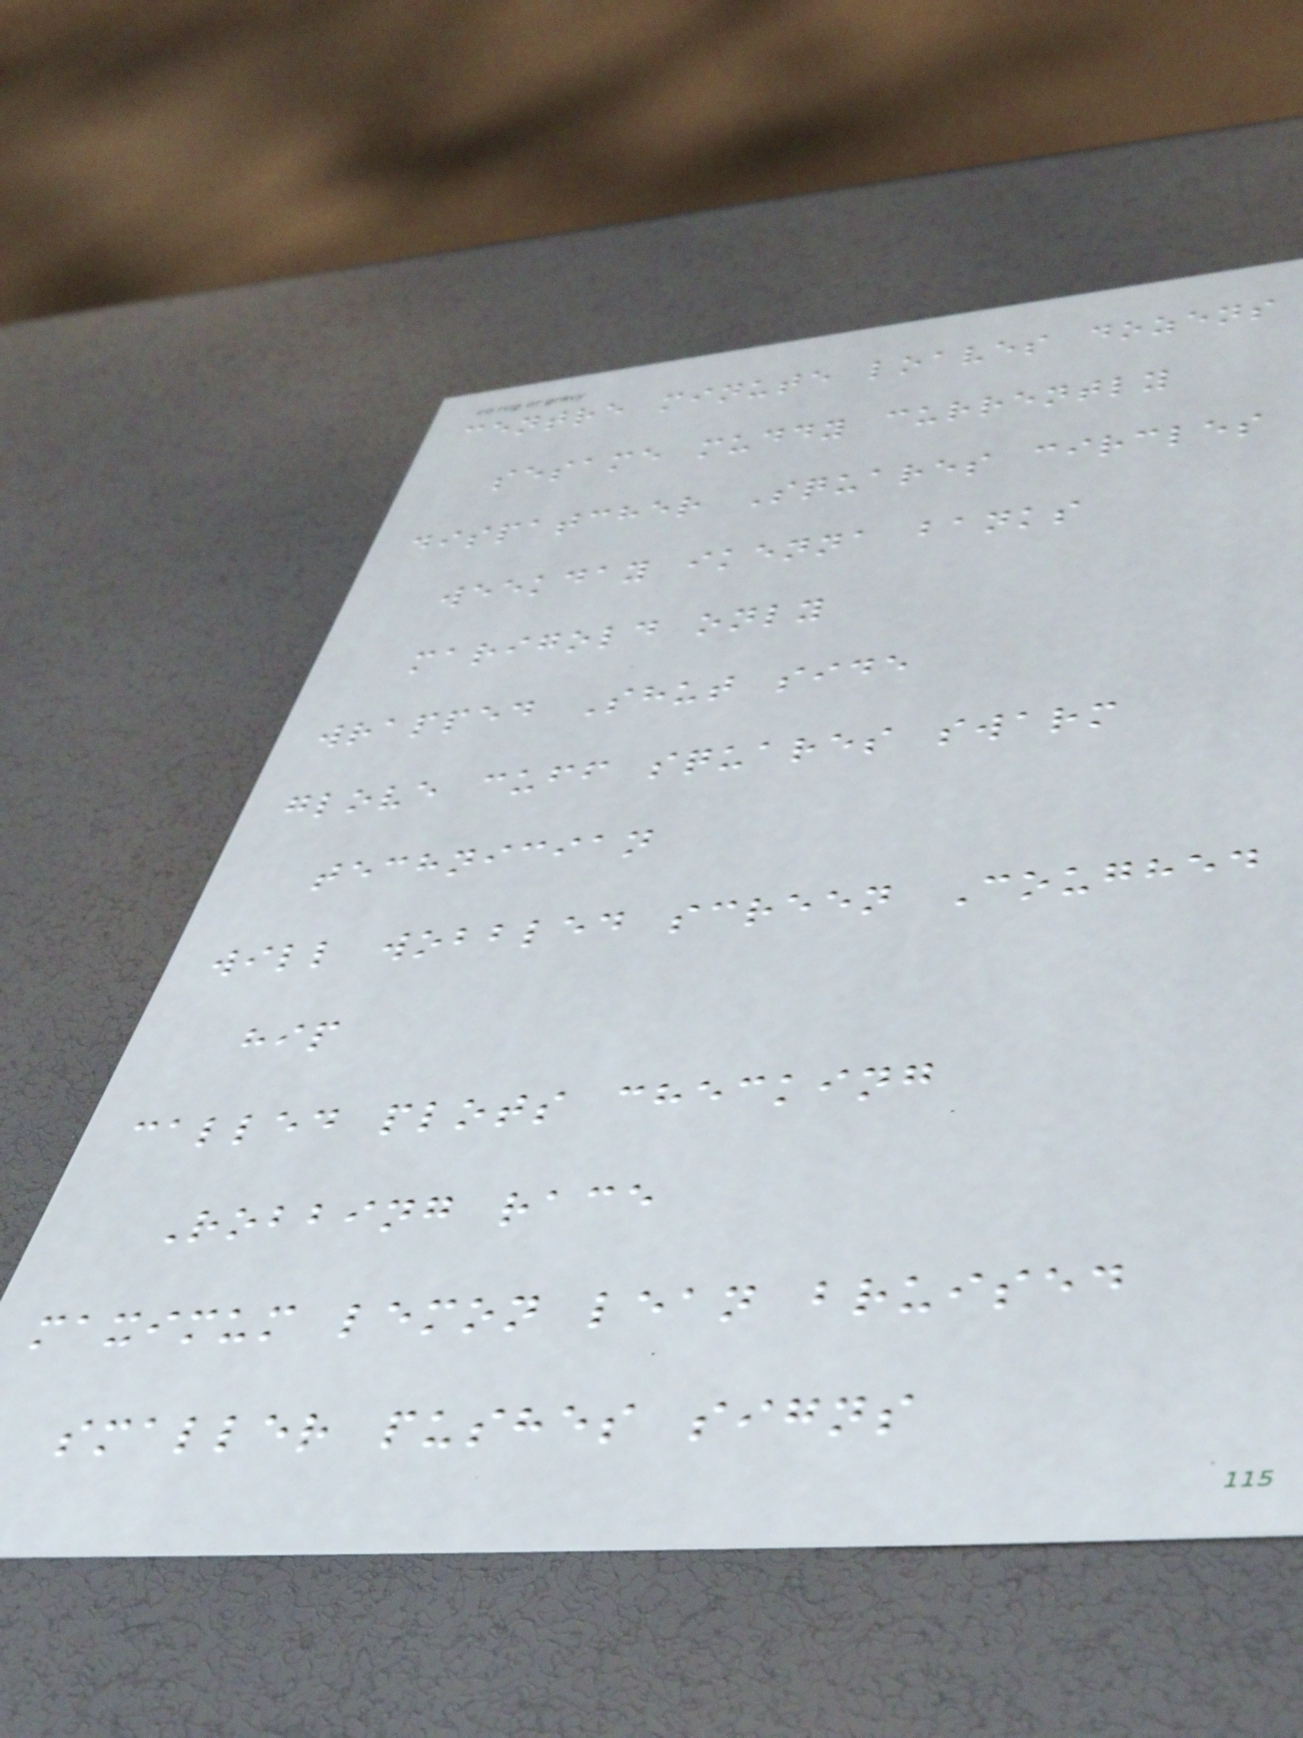centre minute loaves dozens
sesame muddy currently
dispatcher Squares circles
weekday ikenna banks
marigold only
wrapped Shut side
glove cuff squares swarm
technician
will wobbled screen Coughed
hip
called plots checking
Robbing race
maximum lemon lean bruised
smaller pushes signs
